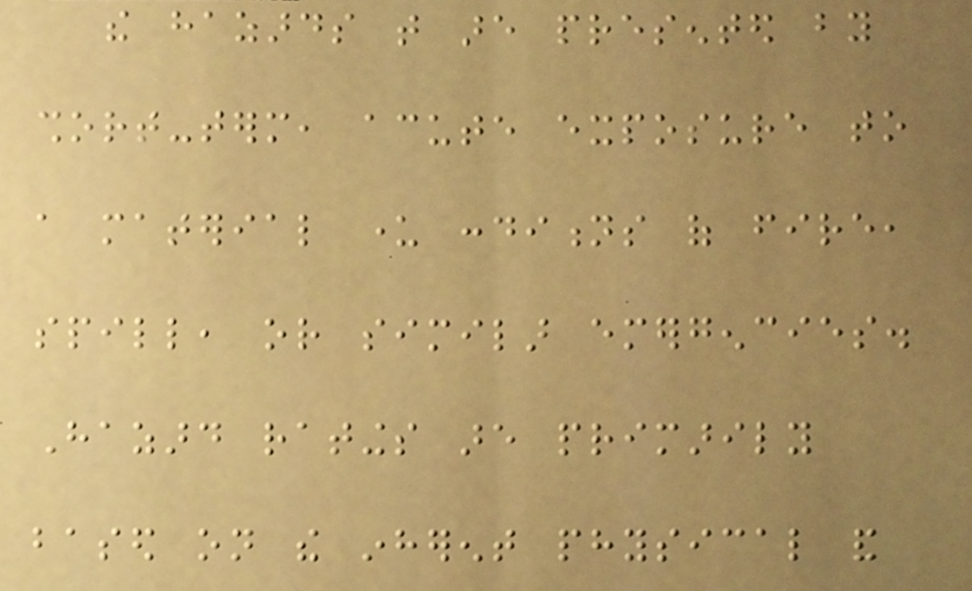the hazards that are presented by
short-term, acute exposure to
a material under conditions of fire,
spill, or similar emergencies.
Hazard ratings are primarily
based on the inherent physical and
